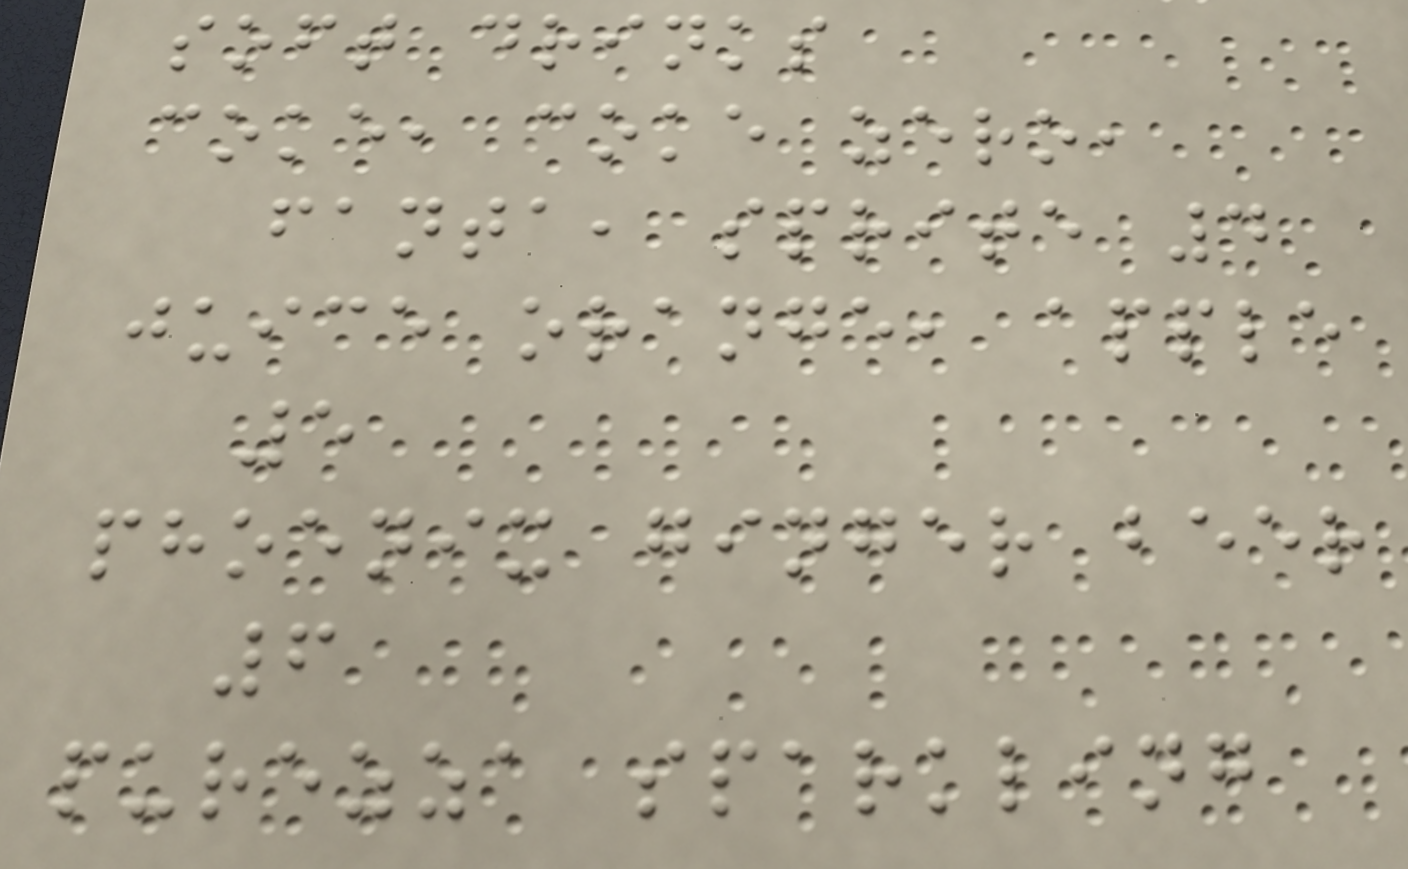soft drinks
coke, coke zero,
fanta, sprite 4
juice orange, apple
5
phoenix ginger beer
6
purezza sparkling
